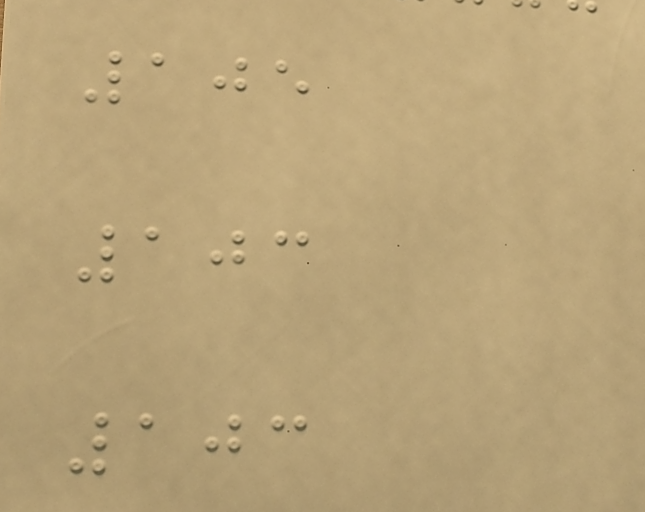105
103
103
